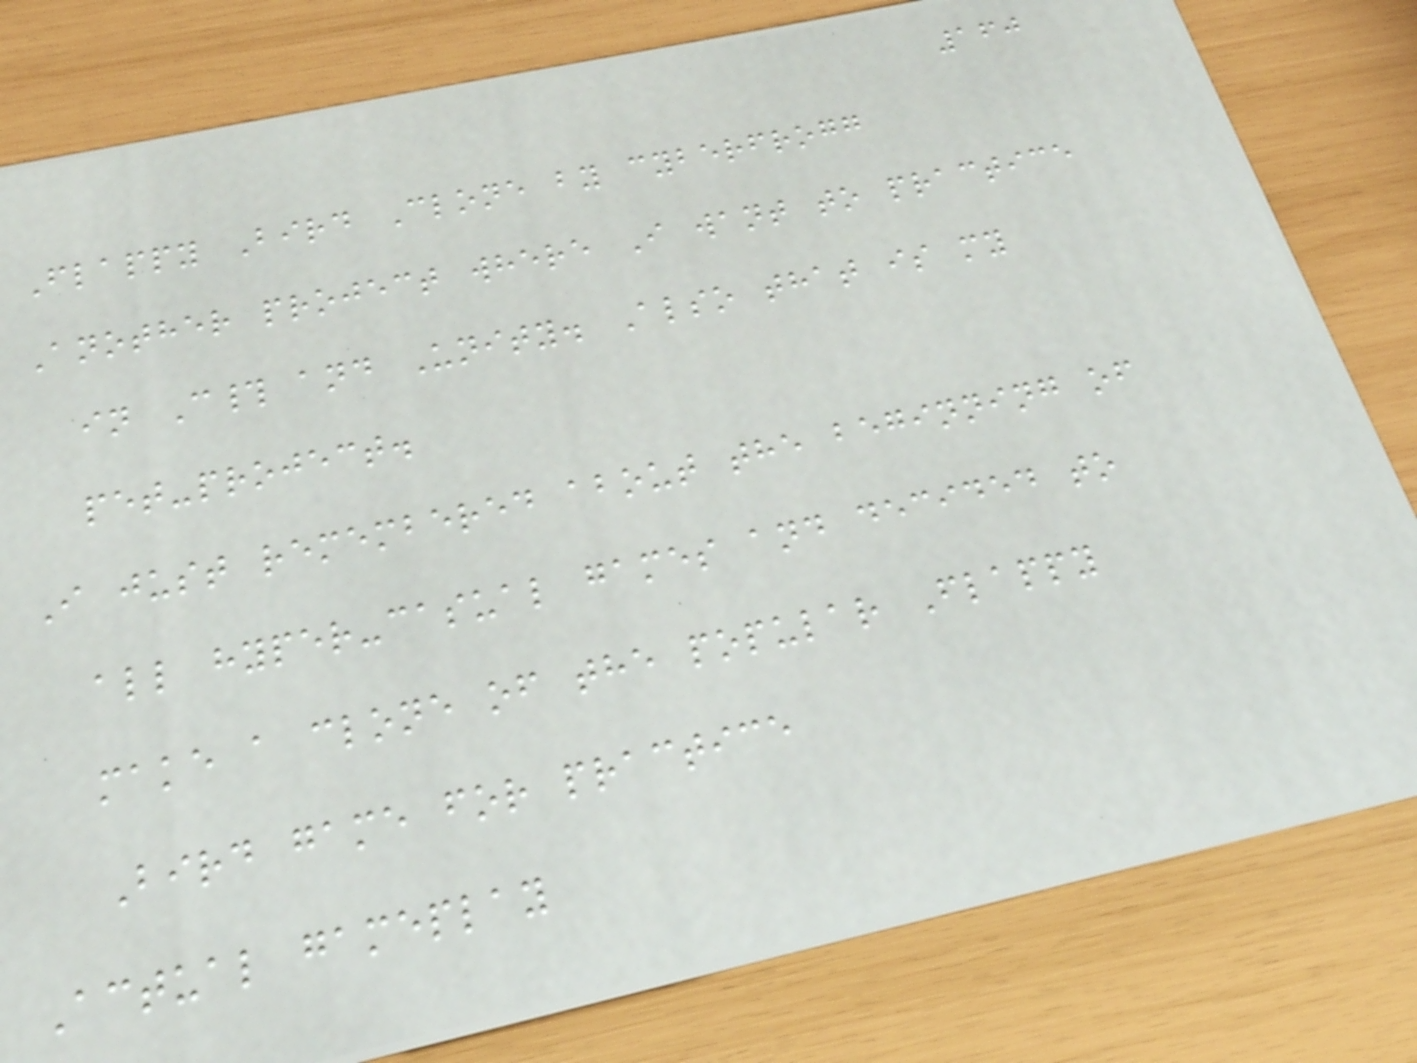160
Flappy Bird Clone by cyberfrogg
Another project where I want to practice
in C# and Unity. Also that is my
pet-project.
I just remembered about the beginning of
all hyper-casual games and decided to
make a clone of the popular Flappy
Bird game for practice
Actual gameplay
